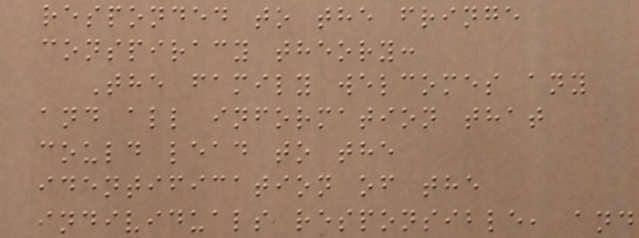responded to the fringe
conspiracy theory:
The family welcomes any
and all information that
could lead to the
identification of the
individuals responsible, and
